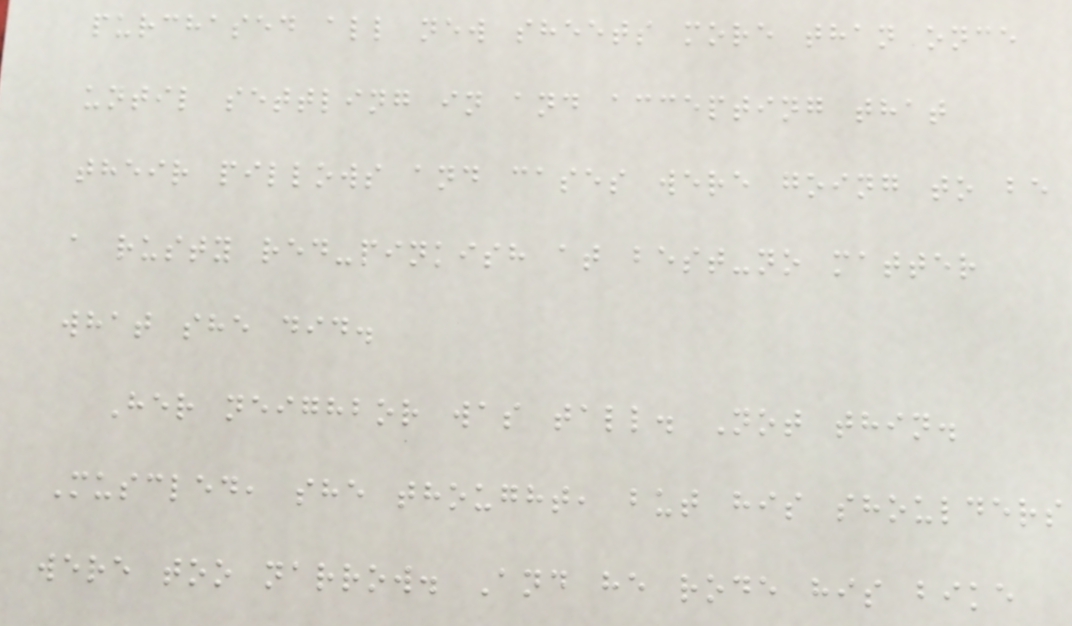purchased all new sheets more than once
until settling in and accepting that
their pillows and cases were going to be
a rusty red-pinkish at best-no matter
what she did.
Her neighbor was tall. Not thin.
Muscled, she thought, but his shoulders
were too narrow. And he rode his bike
